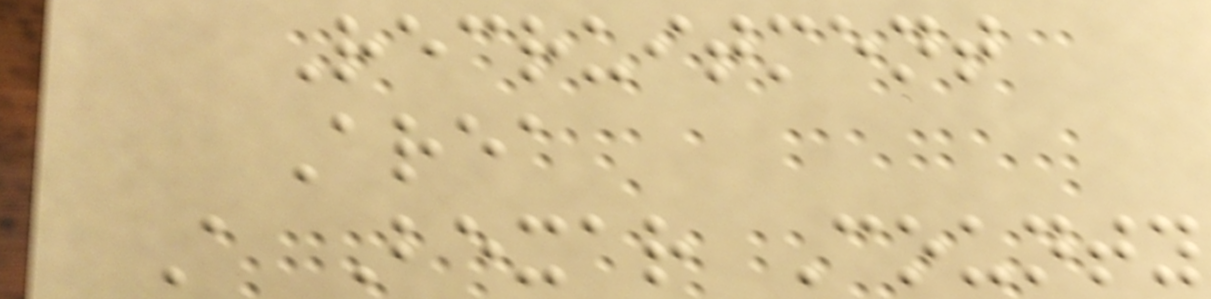Recruitment
Area
A Bexar County
